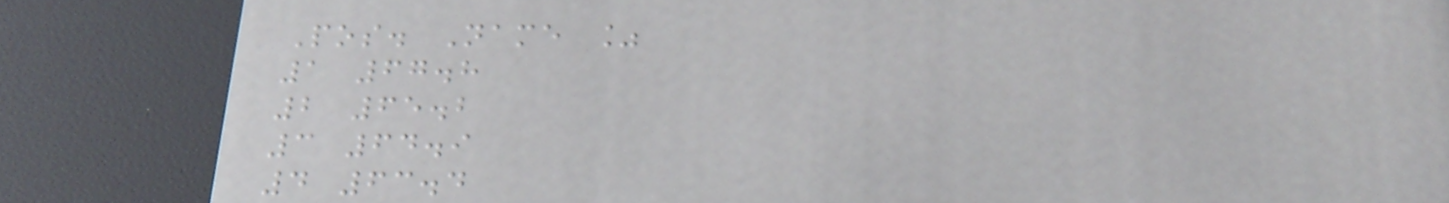Pos. Name %
1 67.8
2 65.2
3 64.9
4 63.4
